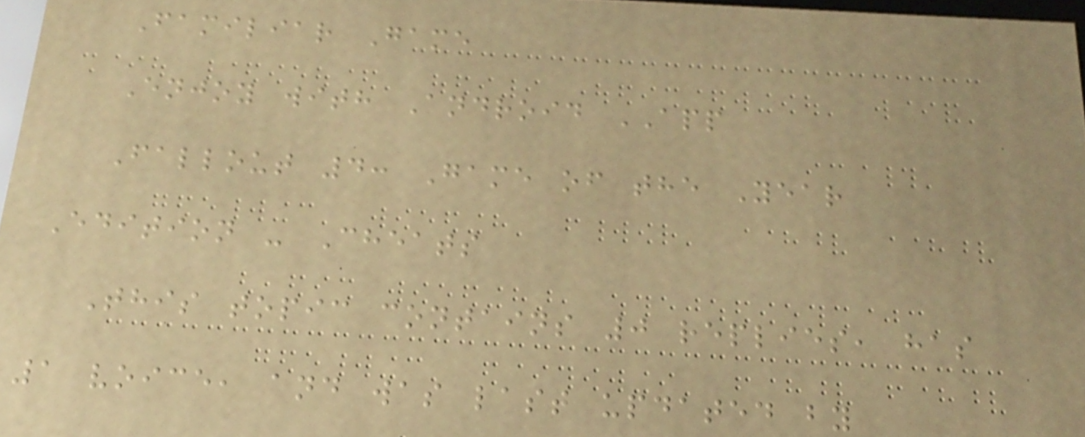Familiar Game
Enjoy with Android APP
Fallout 4: Game of the Year
Edition - Cheats
This topic contains 0 replies, has
1 voice, and was last updated by
